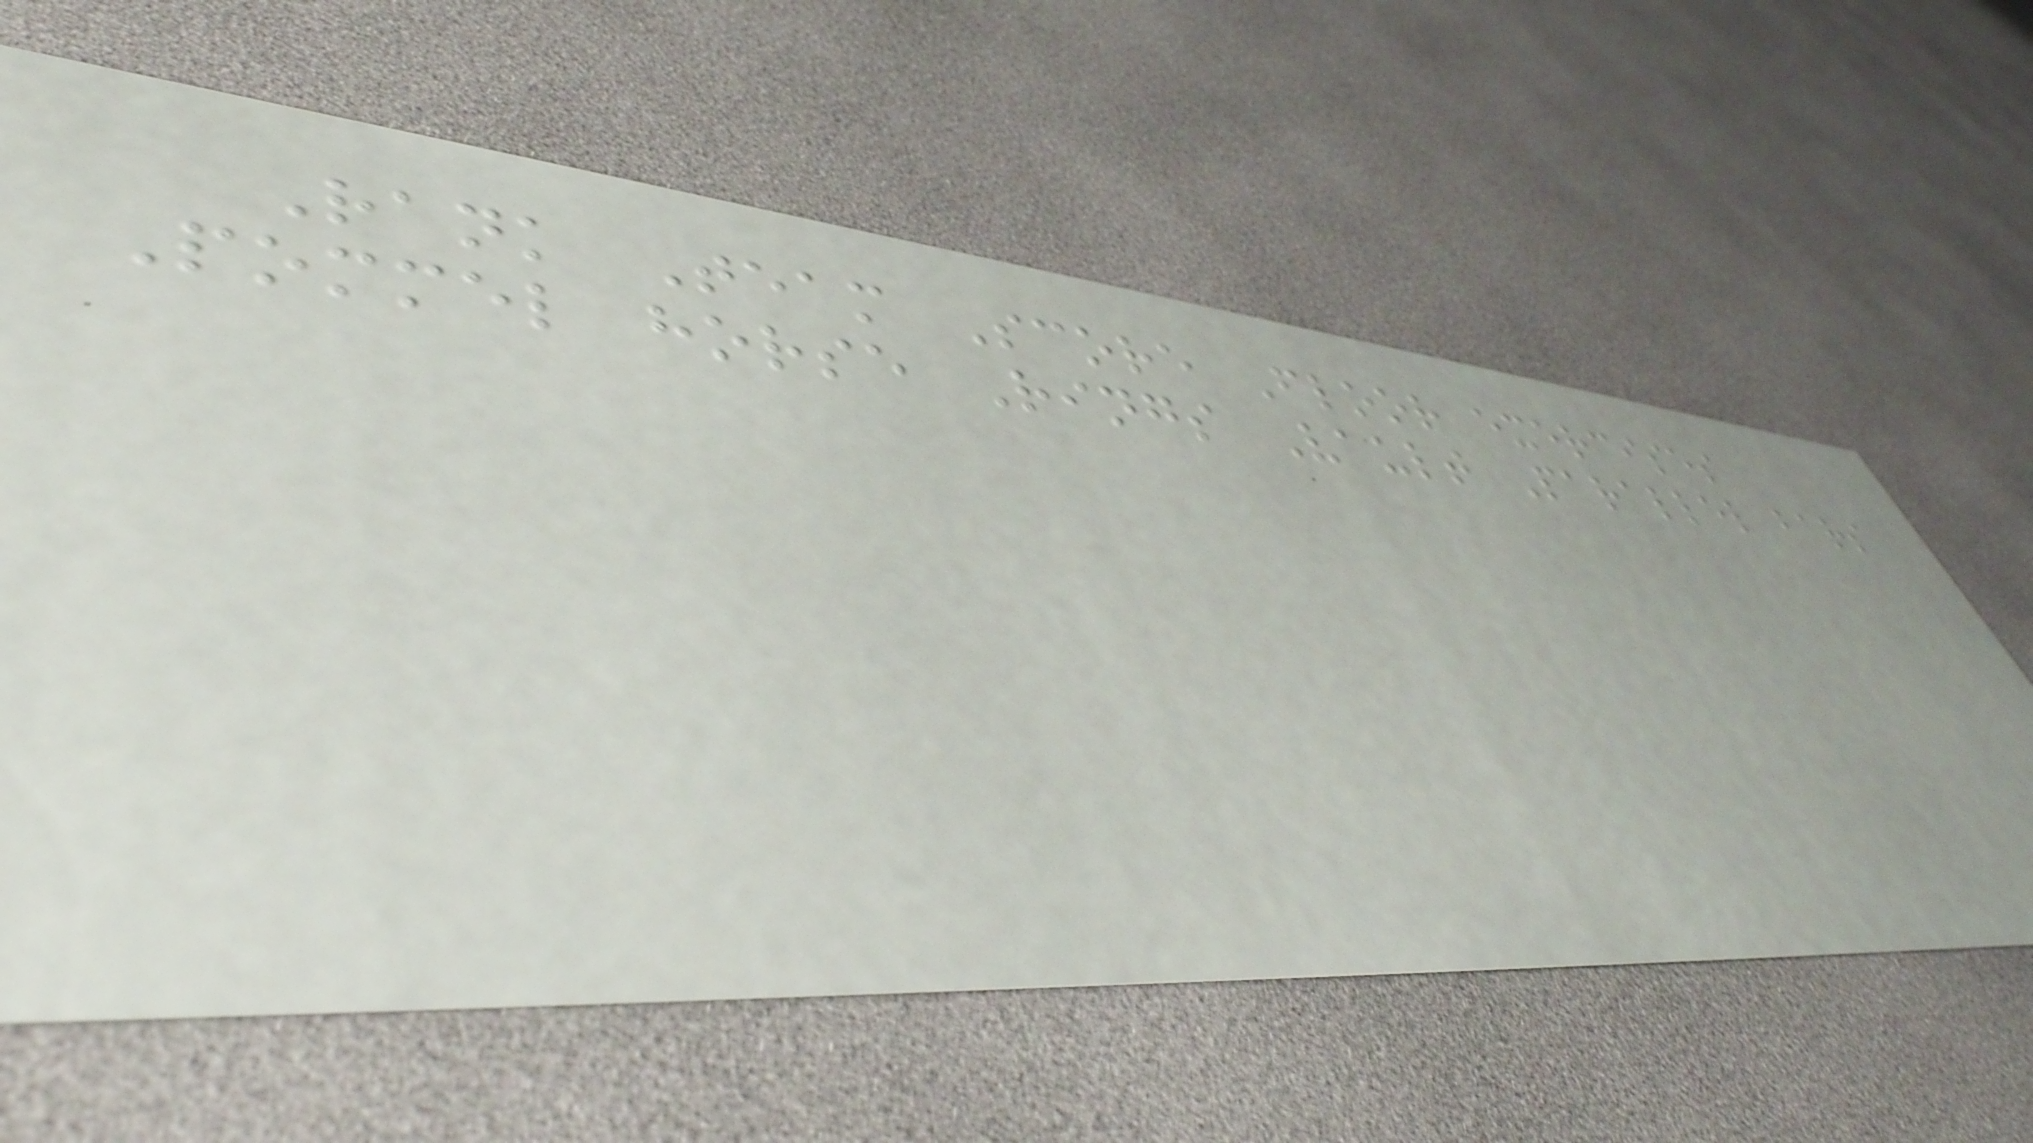Rank Team Score Floor exercises
Pommel horse Rings Vault Parallel bars
